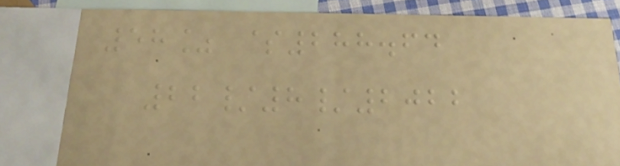58% $288.64
22/8/2022
